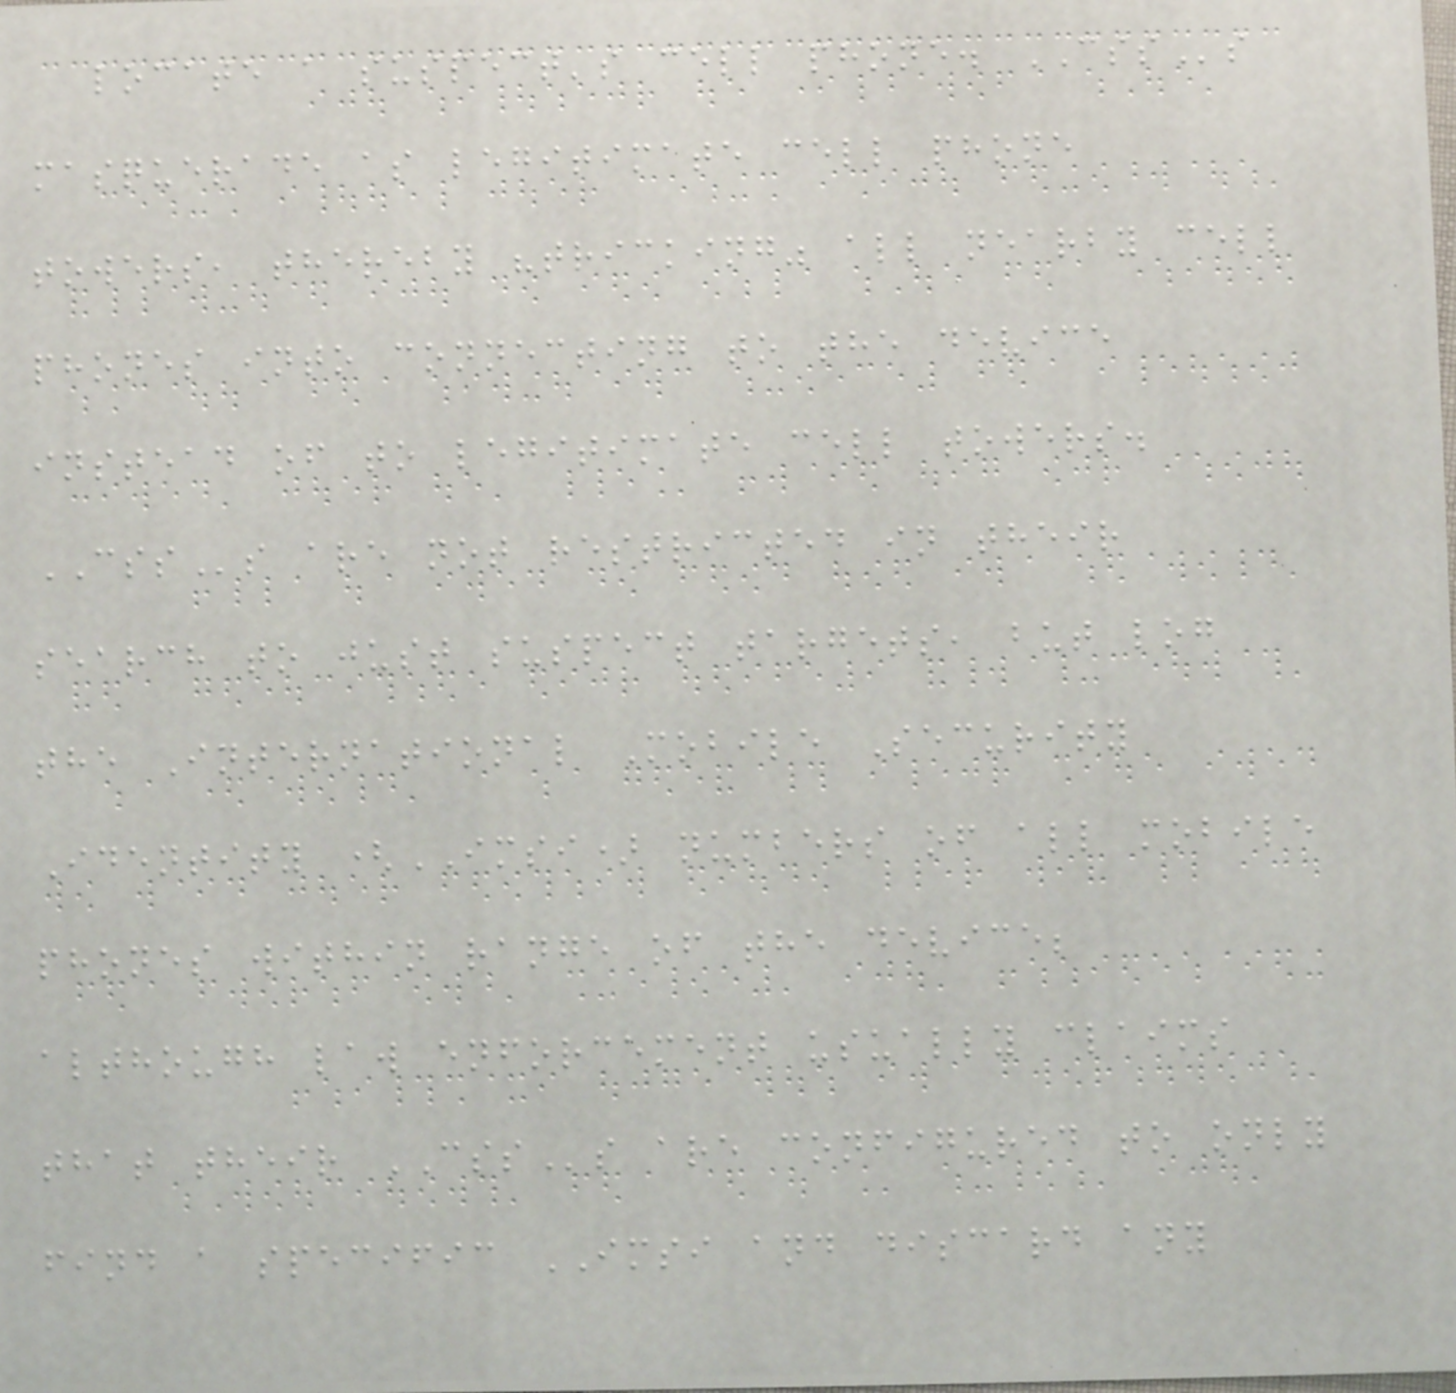locate a suspect's cell phone. CSSs
masquerade as legitimate cell phone
towers, thereby "tricking" all nearby cell
phones into connecting to the device
instead of to legitimate cell towers.
CSSs are not restricted in their
search to just suspect targets, but log
the International Mobile Security
Identity (IMSI) numbers of all mobile
phones within range of the device;
although law enforcement usually claims
that their CSSs are configured to only
find a specific IMSI and discard any
